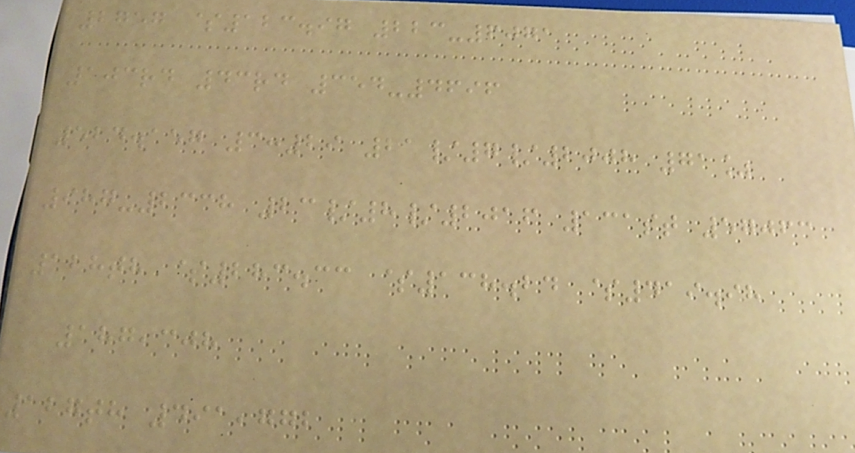2757 $123.97 223-6071
103rd 43rd 354-4696
524.157 3:29 21/7/2008 71%
987-2338 23/8/2016 131st 57063
128th $283.33 $138.24 $419.98
187,308
127th 491,772
